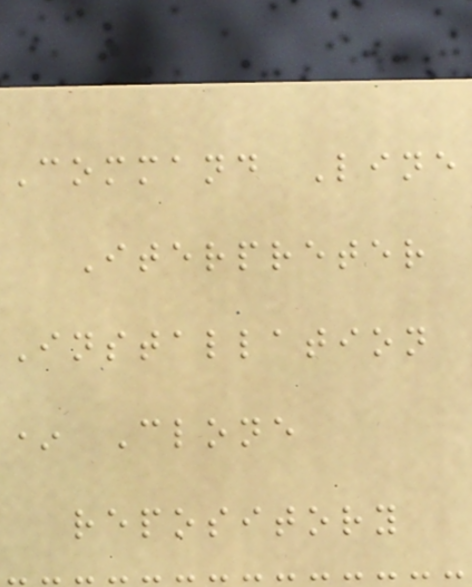Command Line
Iterpreter
Installation
* Clone
repository
